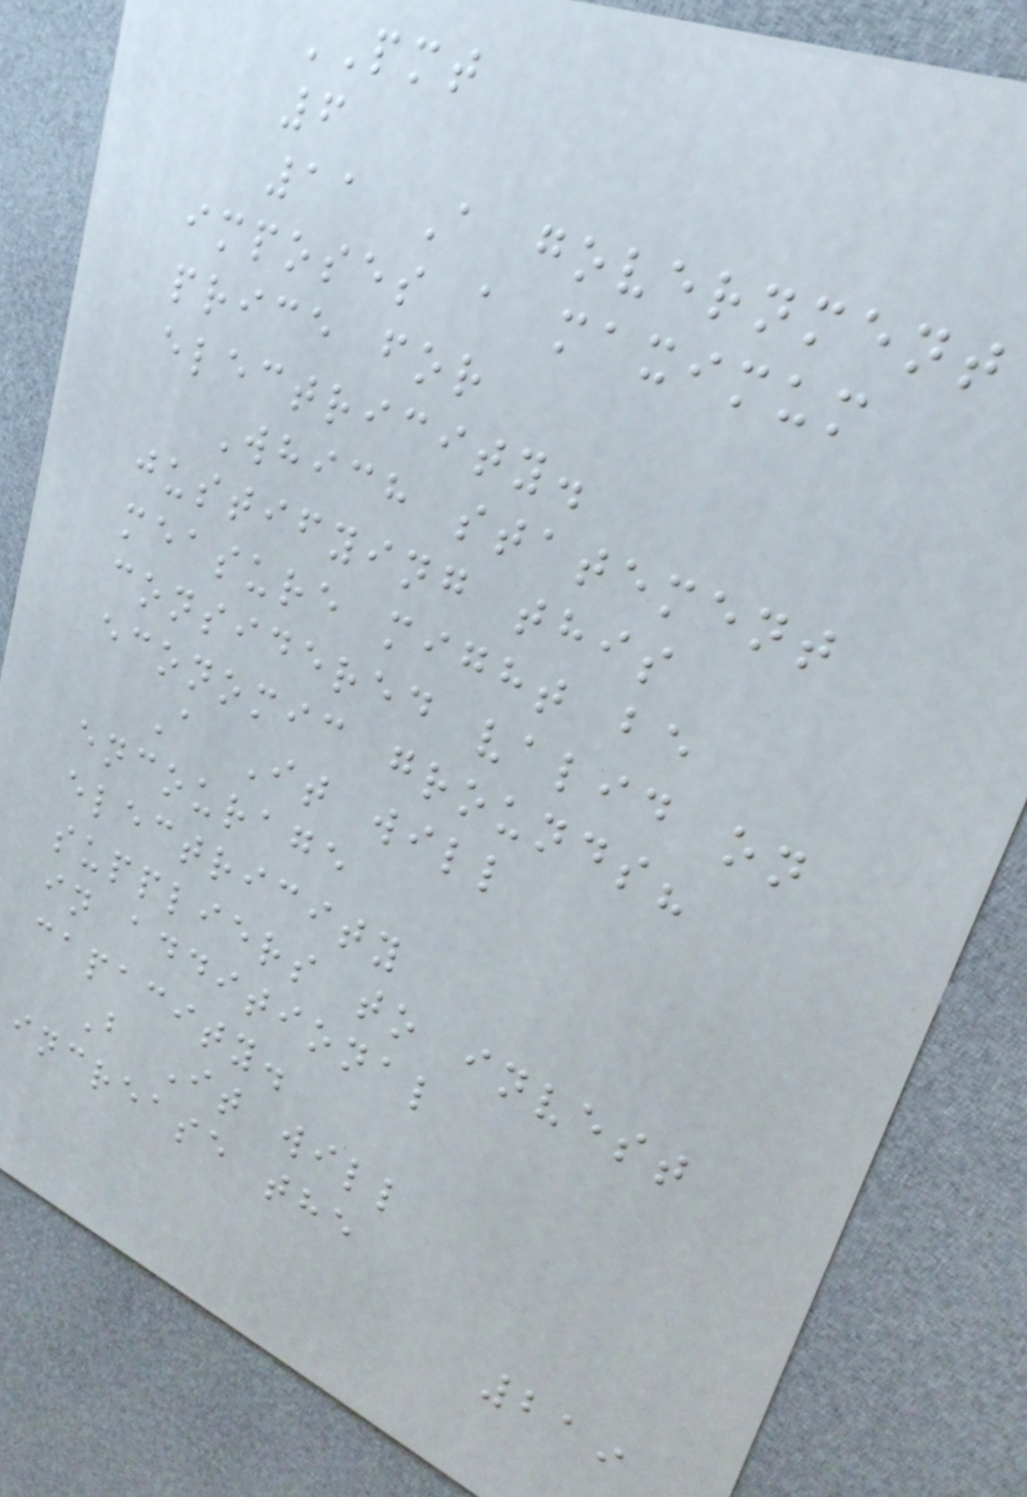PMT
6
11 A government
imposes a maximum
price for
electricity.
Which statement
justifying this
measure might be
considered valid on
economic grounds?
A It will
encourage
electricity
suppliers to invest
in additional
capacity.
B It will
increase the
219
